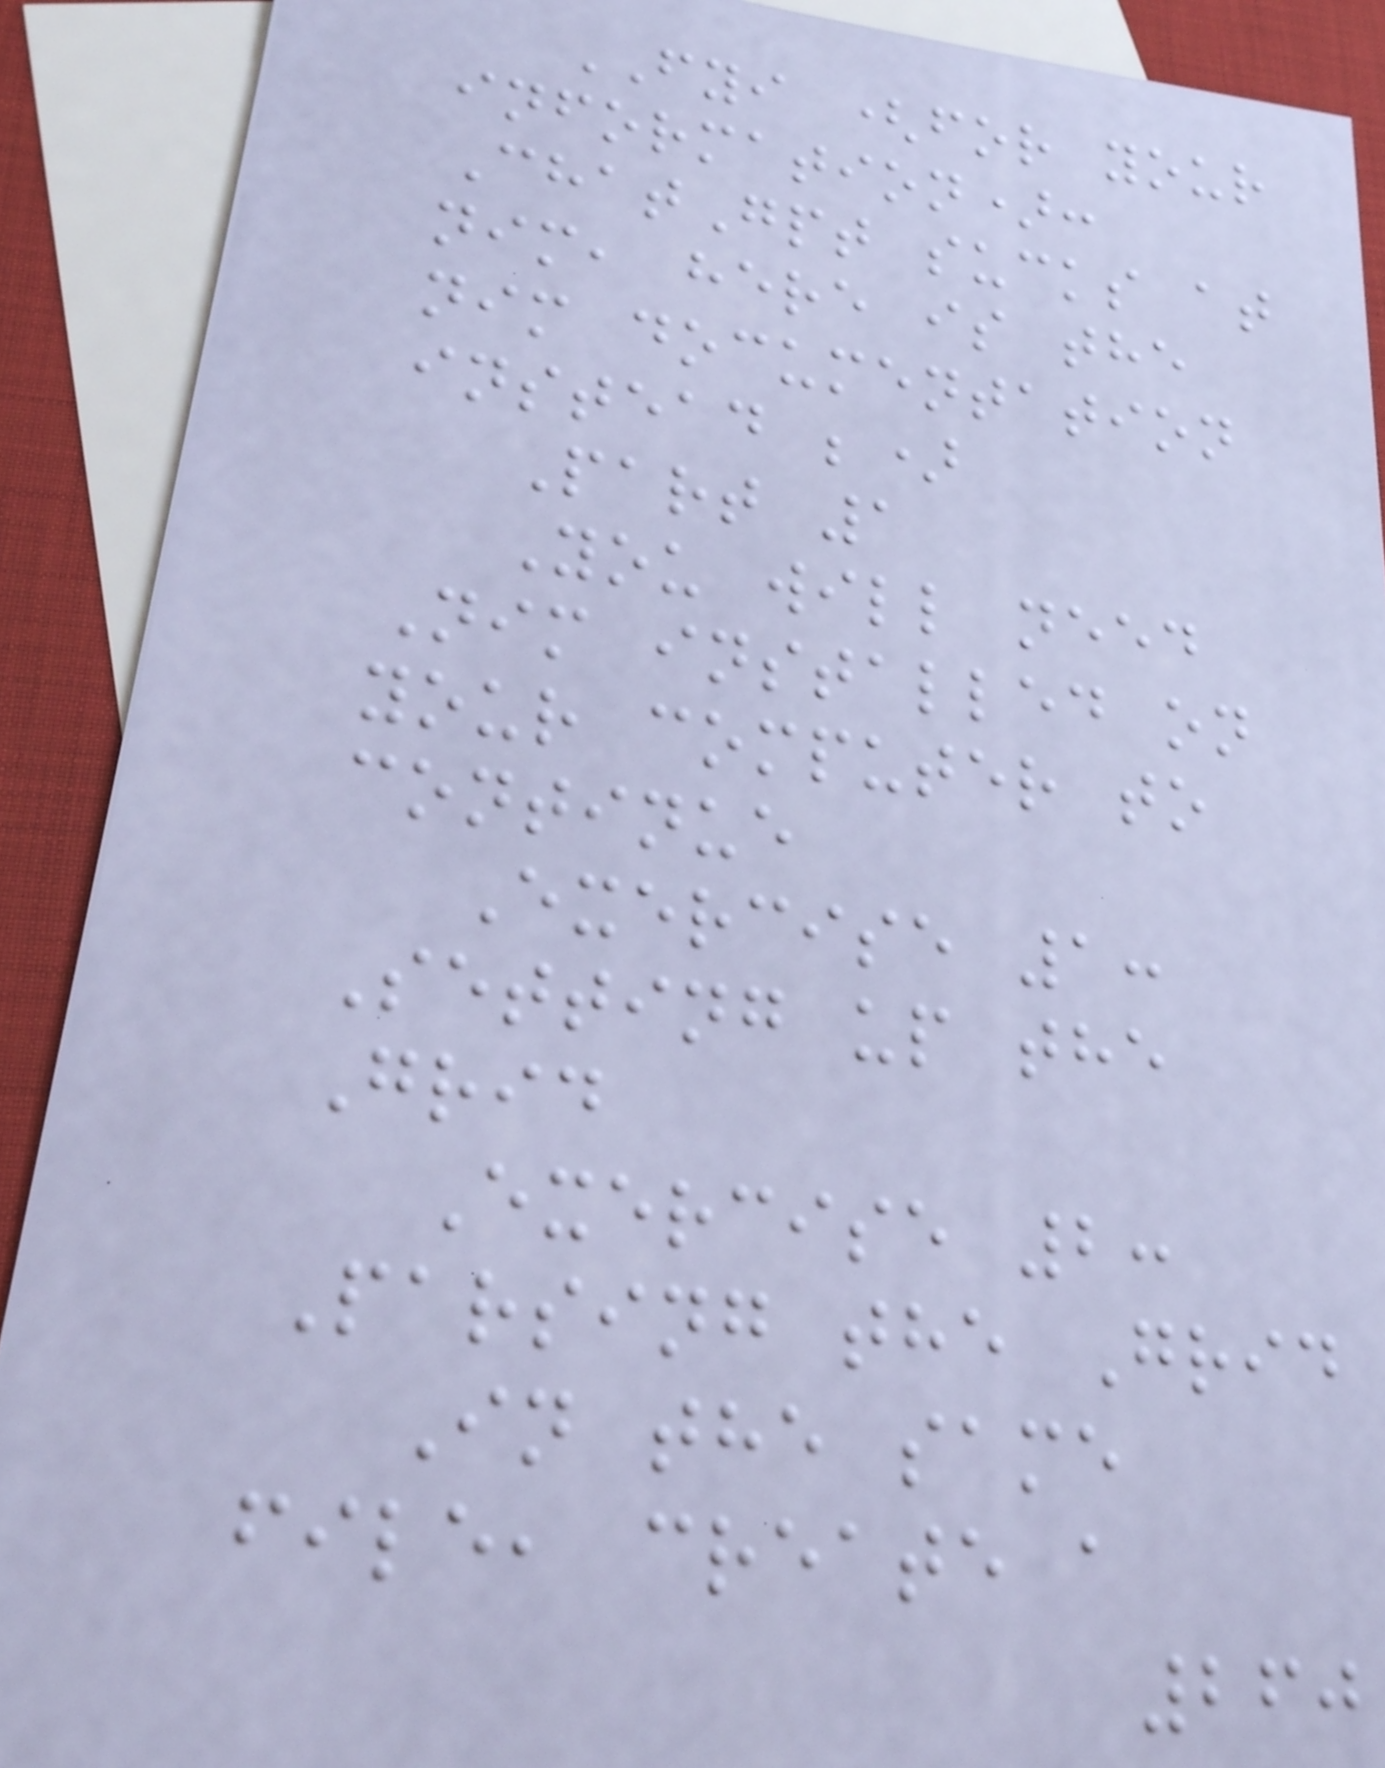FYI (for your
information):
ChatGpt sucks at
nim, here is the
nim documentation
instead ;)
Part 1
You will need
Nim installed on
your computer to
continue
Exercise 1:
Setting up the
Grid
Exercise 2:
Parsing the Grid
In the same
file, create a
260
